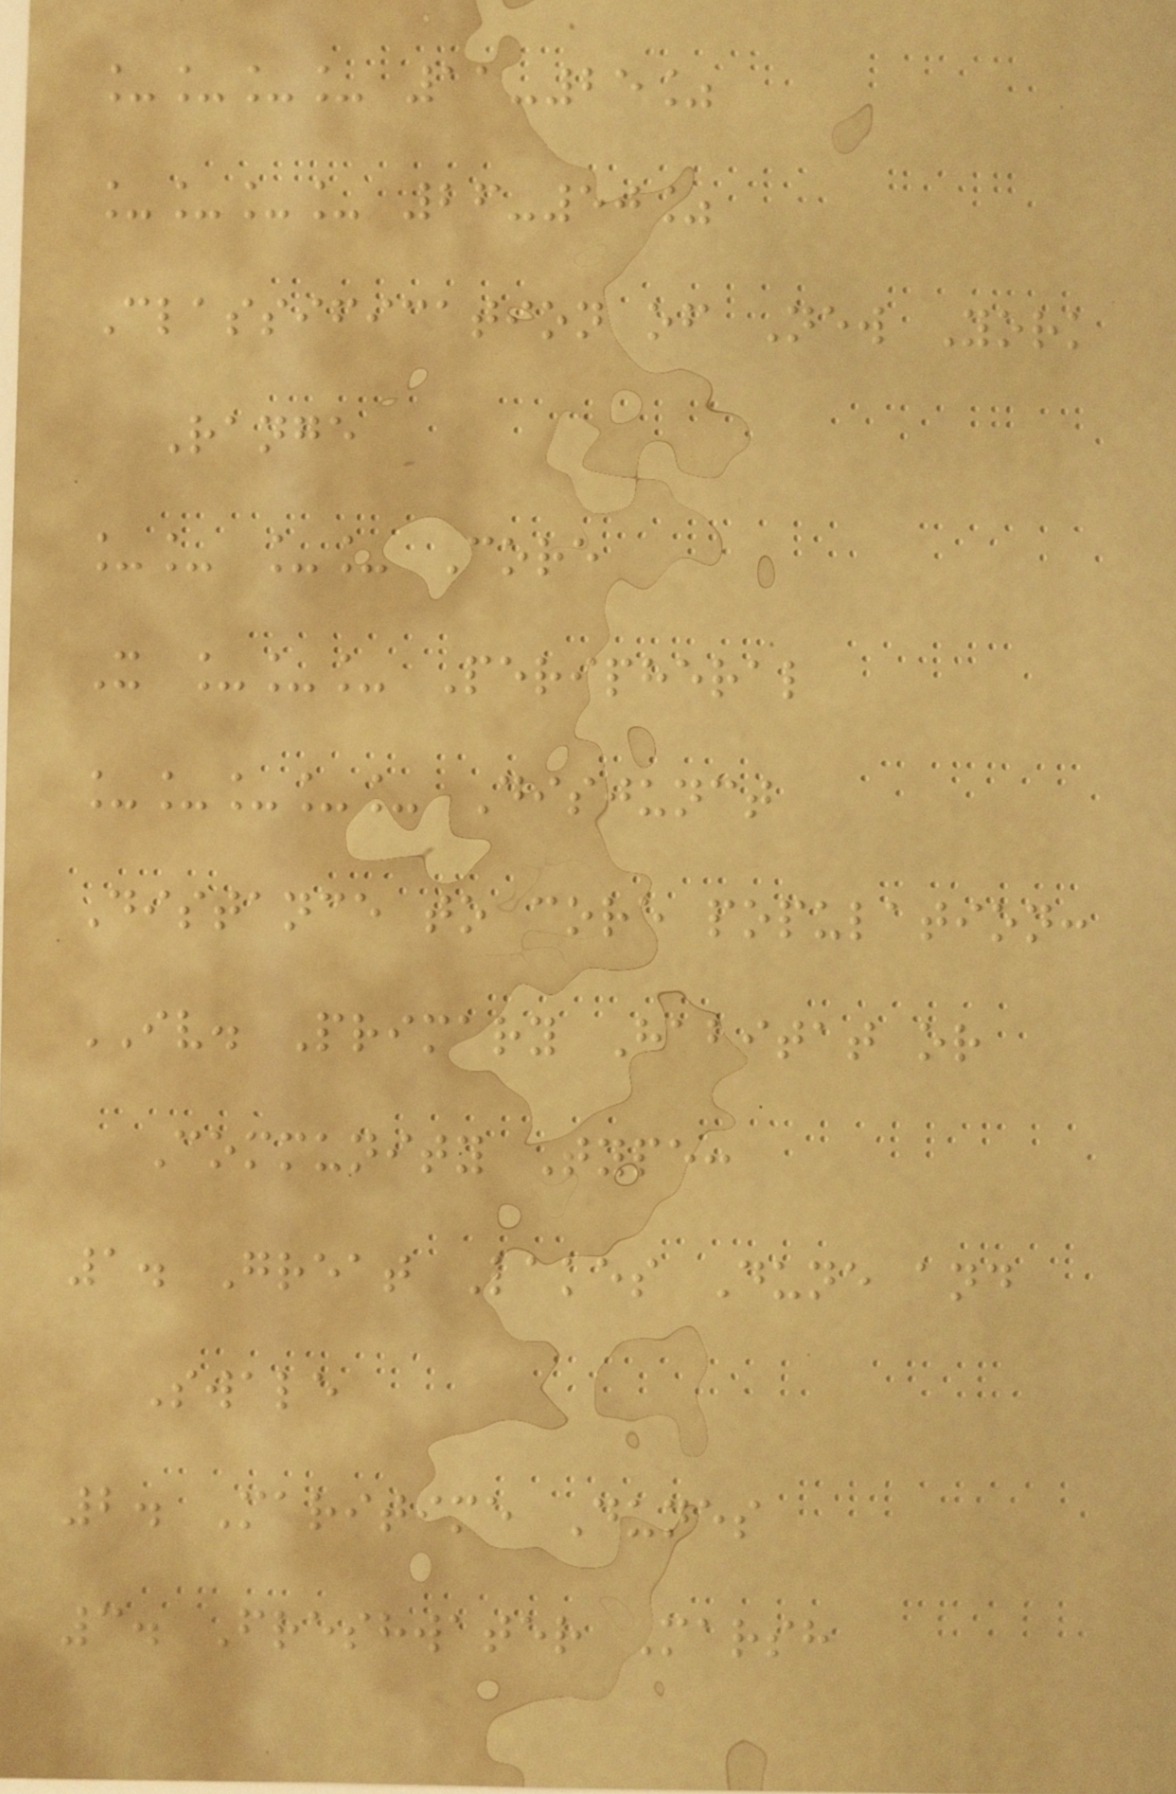____ 11-25%
____ 26-50%
Classification of New York
Range
__ __ Core
X ___ Peripheral
_____ Disjunct
Distance to core population:
IV. Primary Habitat or
Community Type:
1. Great Lakes Dune and
Swale
2. Maritime Dunes
3. Freshwater Marsh
